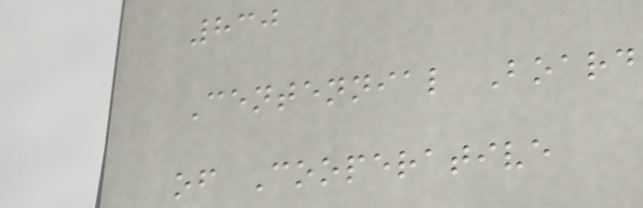830
Centennial Board
of Cooperative
